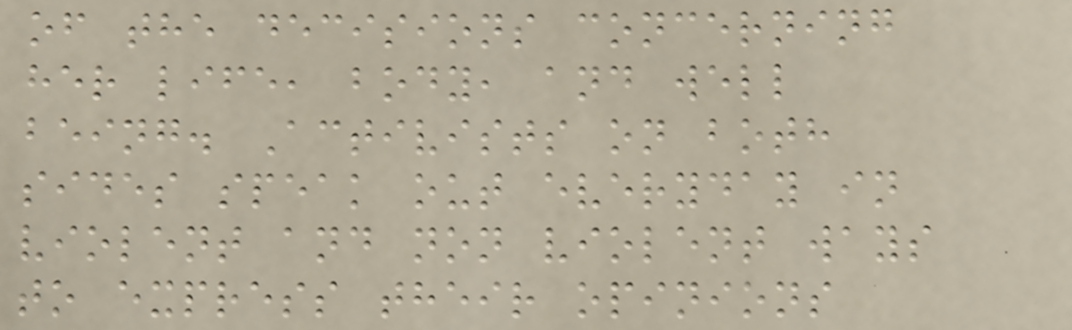of the decisions concerning
her life, body, and well
being. Activists on both
sides speak out everyday in
violent and non violent ways
to express their opinions
